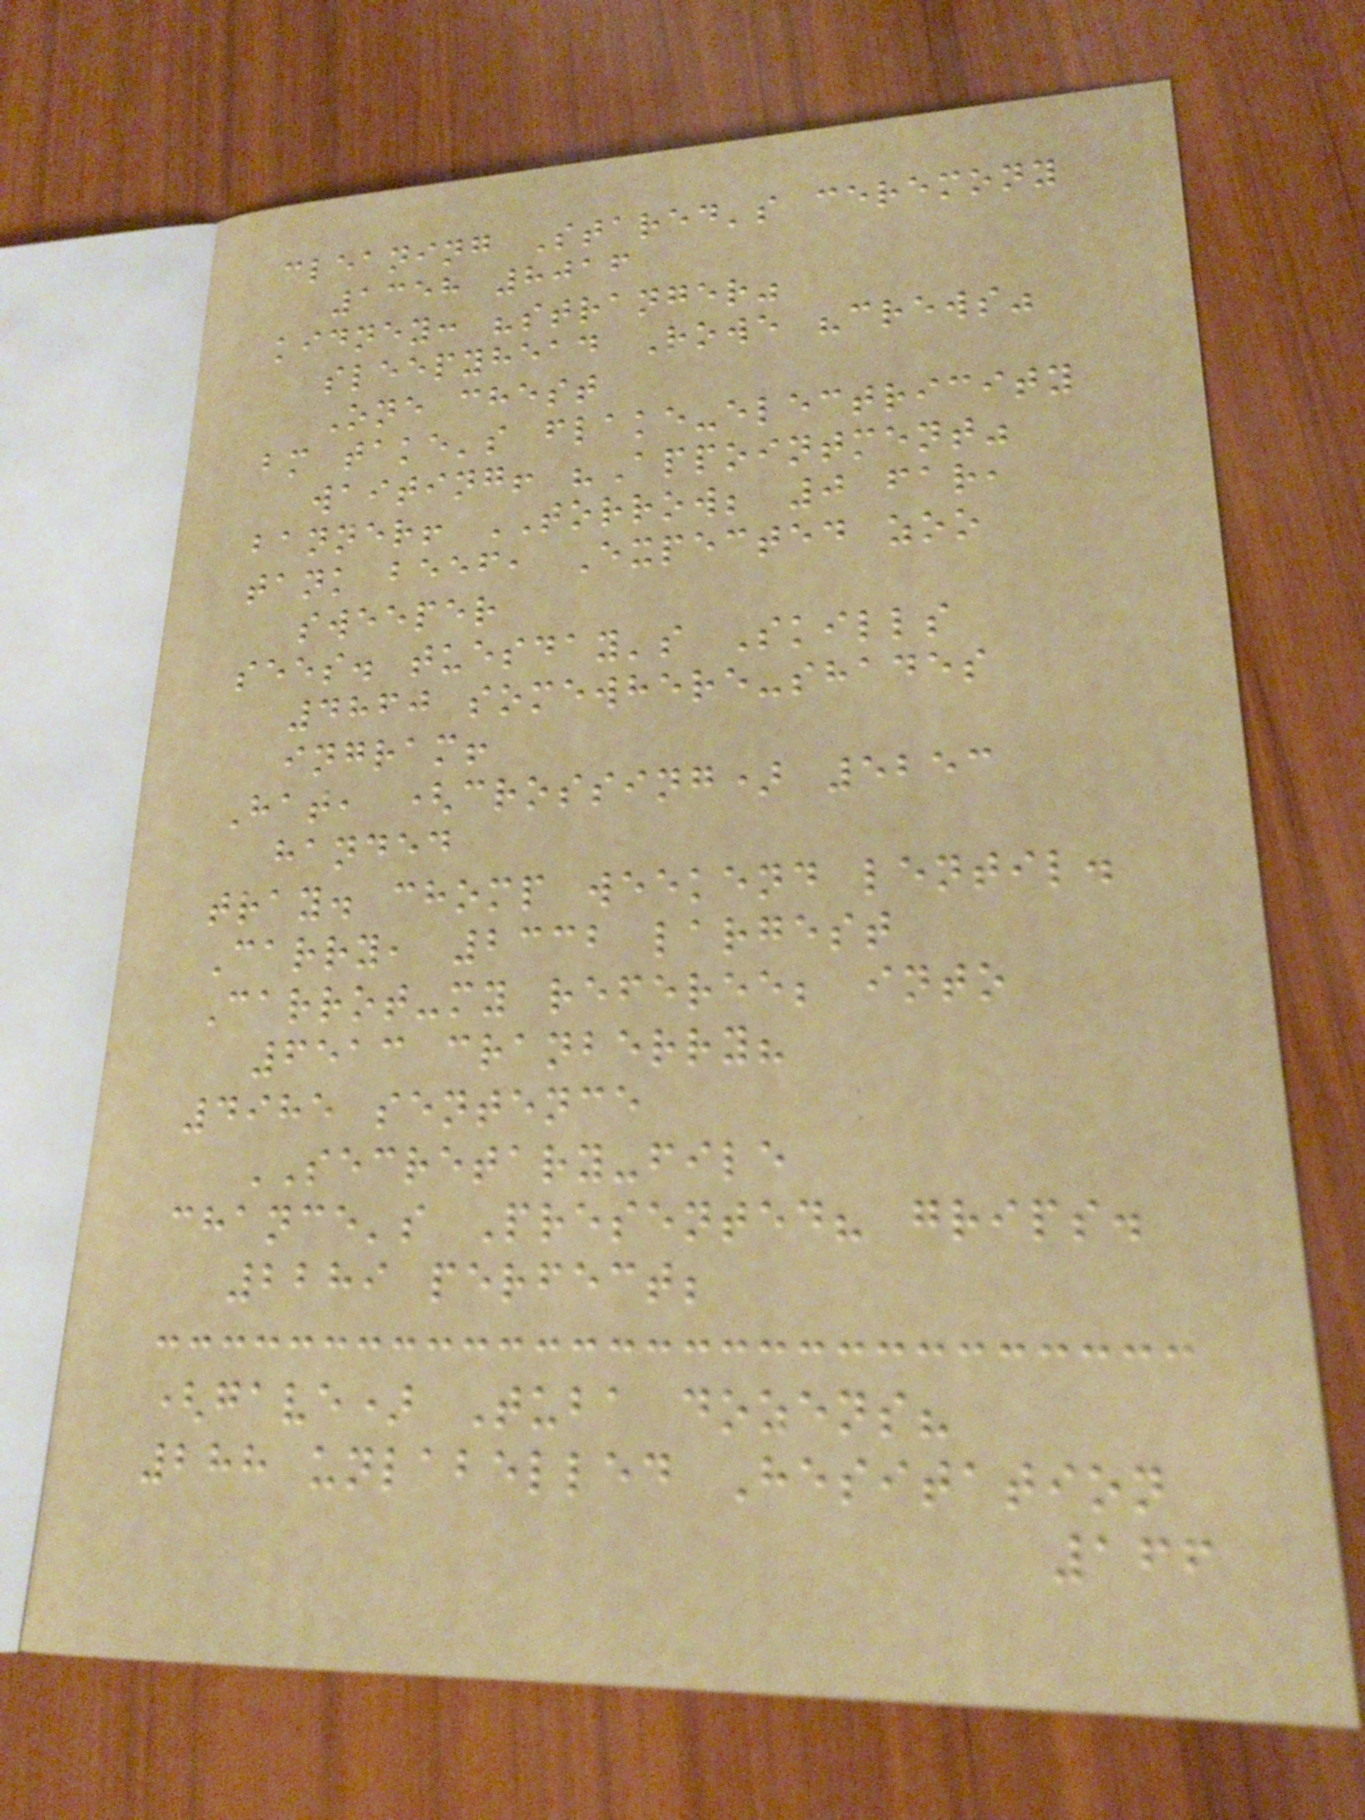cleaning Stared's ceremony
1358 8016
kidney: "stranger"
sleepyhead Rowe "crews"
One chest
bm take's flake-electricity
waiting! "Appointment"
banner! TORROW; 0 far,
tank beef, Expected zoo
sweeper
sees. tuesday's Skills
4860 somewhere-shades
ingram!
Hat, (crossing) 5253
handed
tray. chomp weekend lentil.
Carry, 2332 largest
Carrot-my referee; into
6513 cranberry?
4985 sentence
SECRETARY-file
chance's Presented? grips.
2289 perfect;
(gave) Tuba dozens?
288 unlabelled Hesitation
166
